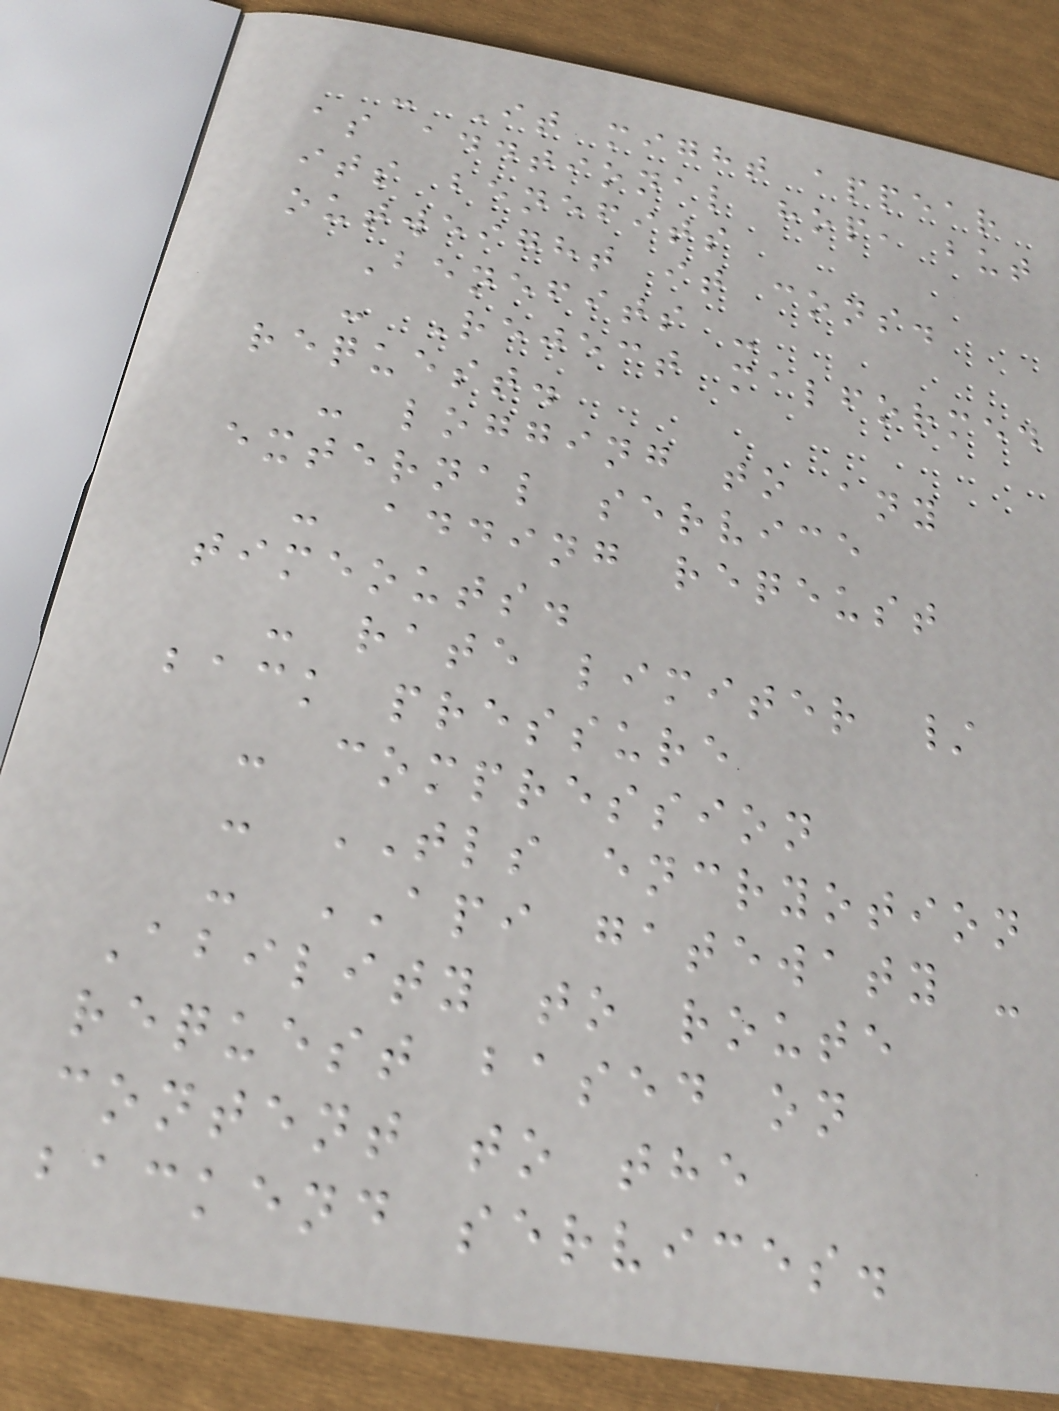- It might appear
as addtional hop, but
its benefits
outweight it cons.
Benefits -
- Reject malformed
request.
- logging to any
external service
- adding reqeust
timeouts.
- rate limiter /
back pressure
- compression
- TLS encryotion
- API gatewaty -
Ability to route
request based on
content to the
backend services.
